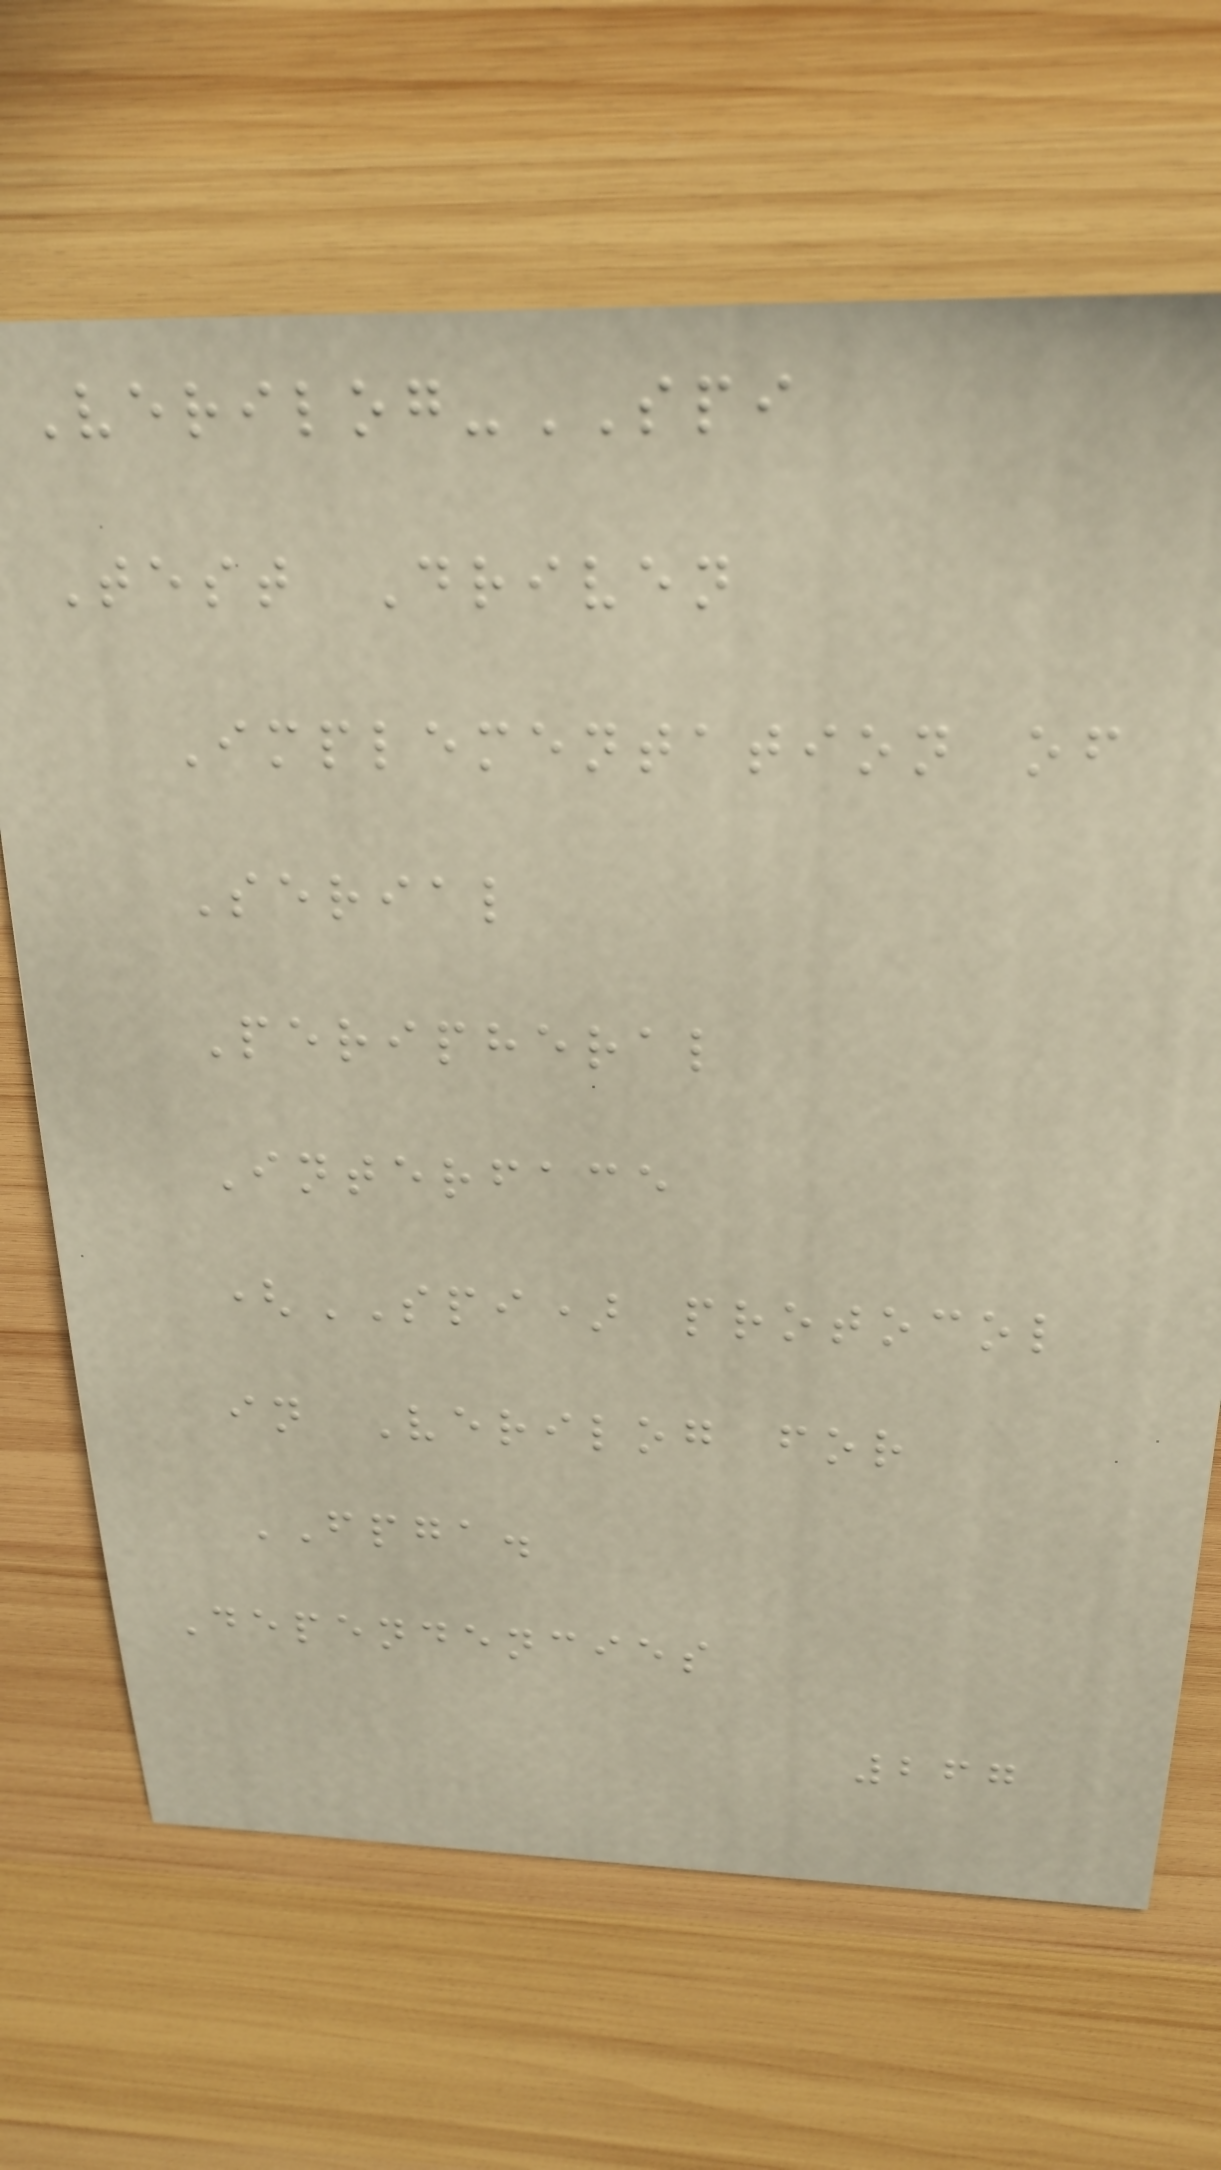Verilog-SPI
Test Driven
Implementation of
Serial
Peripheral
Interface
(SPI) protocol
in Verilog for
FPGA.
Dependencies
267
